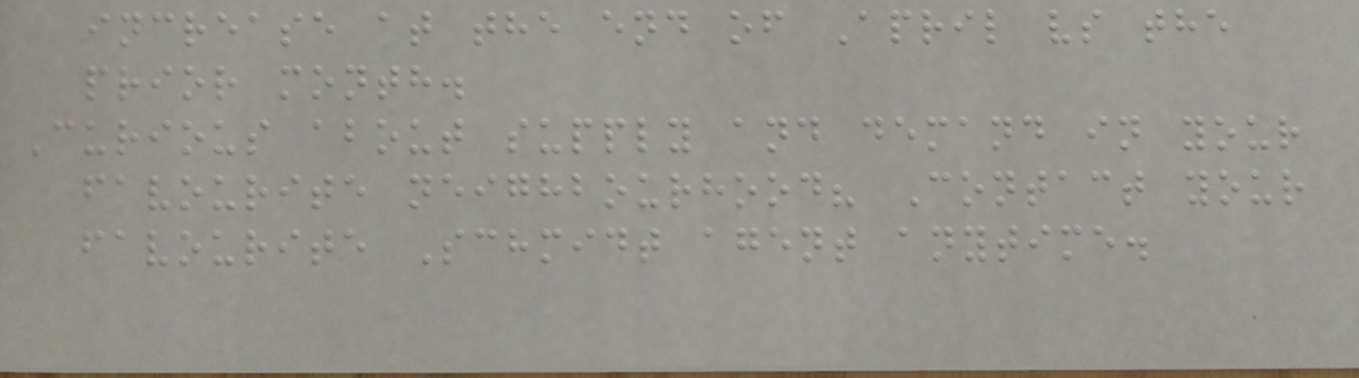increase at the end of April vs the
prior month.
Curious about supply and demand in your
favourite neighbourhood? Contact your
favourite Schmidt agent anytime.
